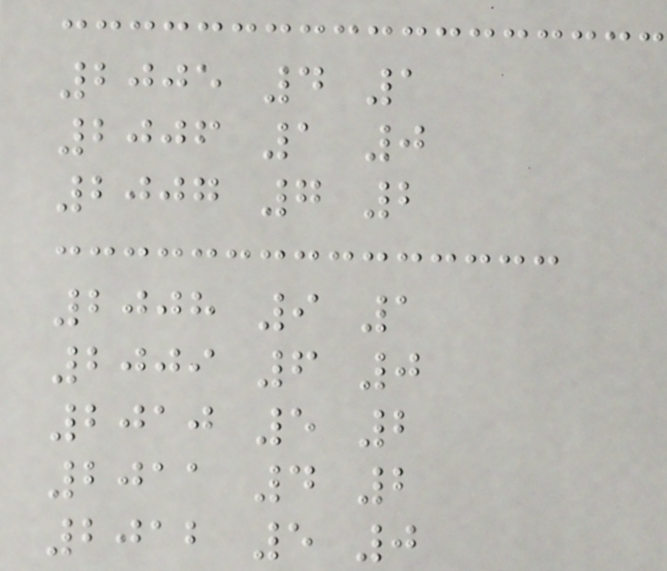2005 4 1
2006 1 0
2007 7 2
2008 9 1
2009 6 0
2010 5 2
2011 4 2
2012 5 0
